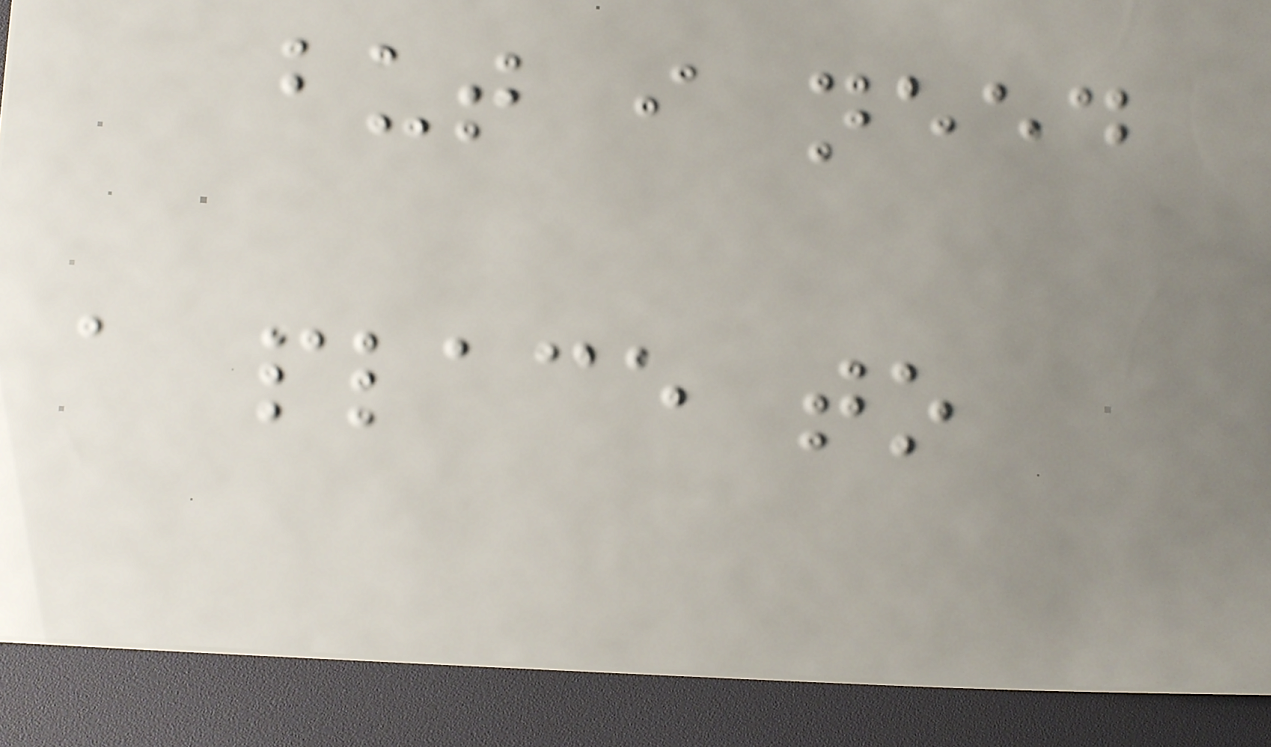but i need
a place to
